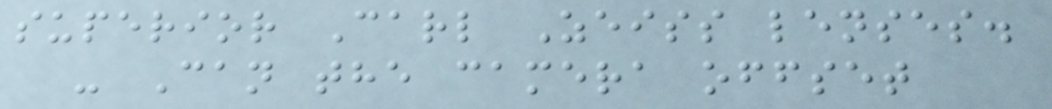superior Carl Zeiss lenses.
- Can the camera offset
